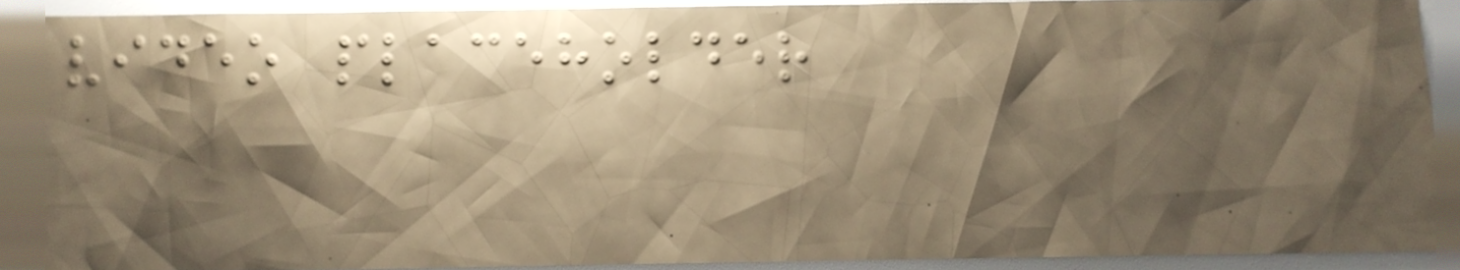video placeholder
